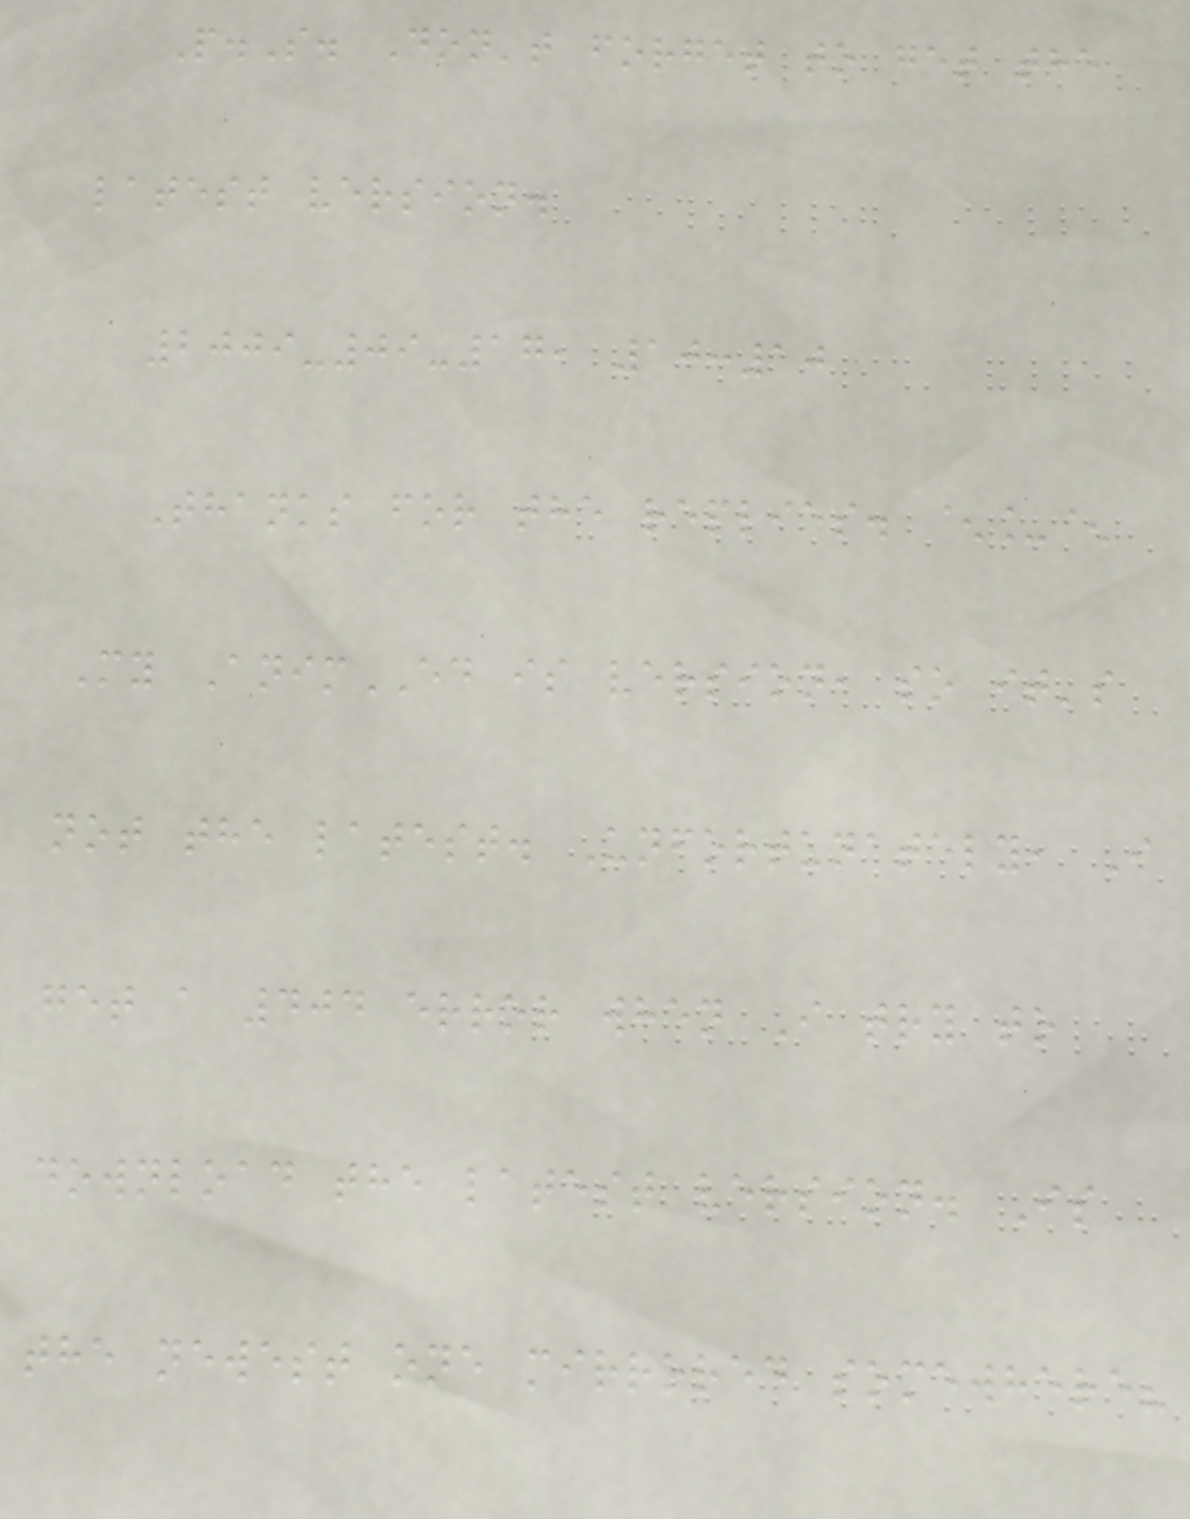P.S. Don't forget to get the
latest version.
2009-09-17, 10:10
Thanks for the replies. ^_^
My AnimED is version, so it's
not the latest. Unfortunately, I
get a 404 error when I try to
download the latest version. Is
the newest one mirrored somewhere?
